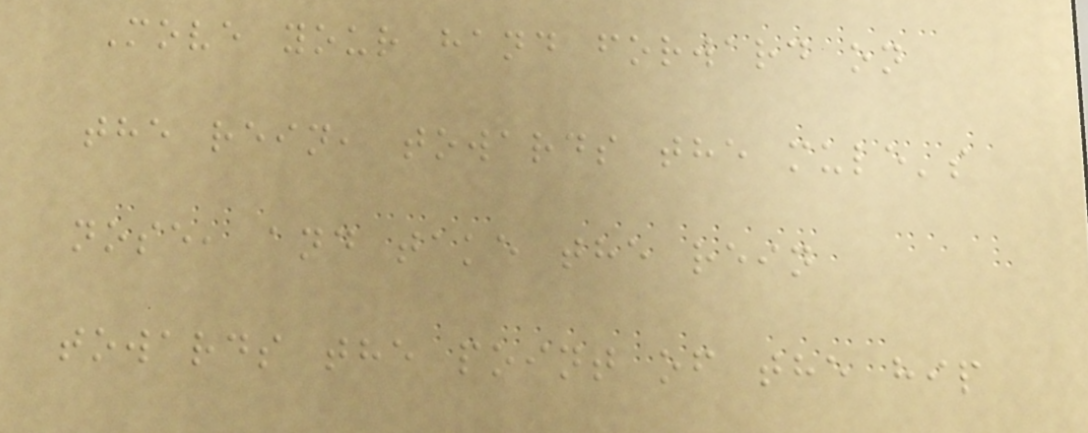Move your hand forward on
the rein, towards the mule's
nose, and take the rein
towards the point of the hip
